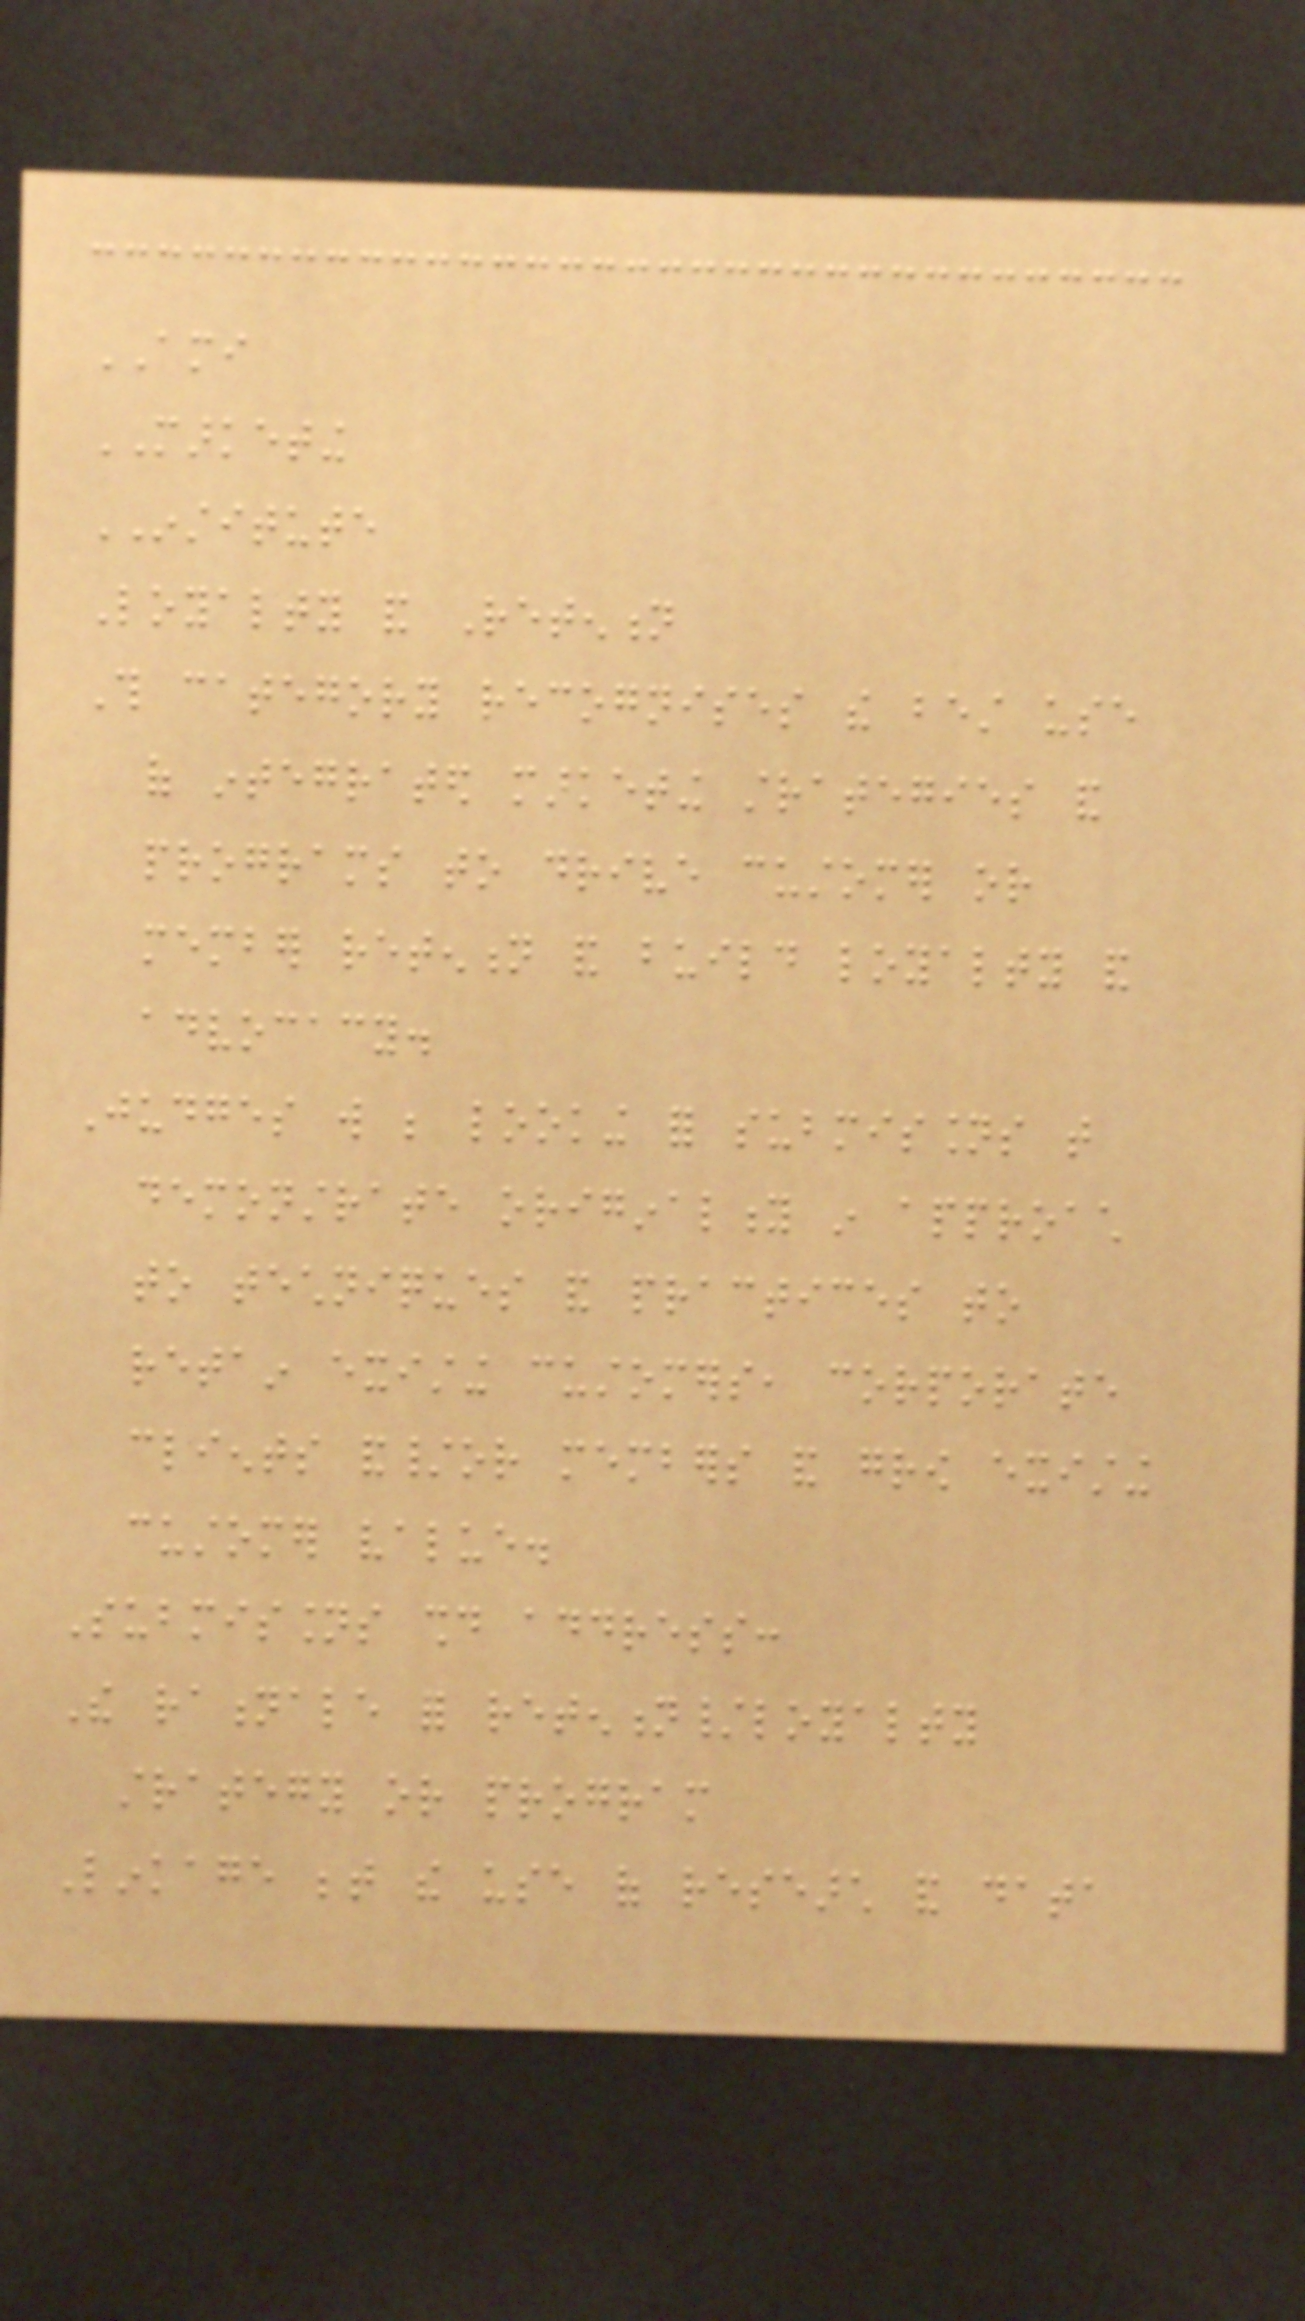AMI
MARKETING
INSTITUTE
Loyalty and Retention
This category recognises the best use
of integrated marketing strategies and
programs to drive customer or
member retention and build loyalty and
advocacy.
Judges will be looking for submissions that
demonstrate originality in approach
to techniques and practices to
retain existing customers, corporate
clients and/or members and grow existing
customer value.
Submissions should address:
The rationale for retention/loyalty
strategy or program
Linkage between the use of research and data
